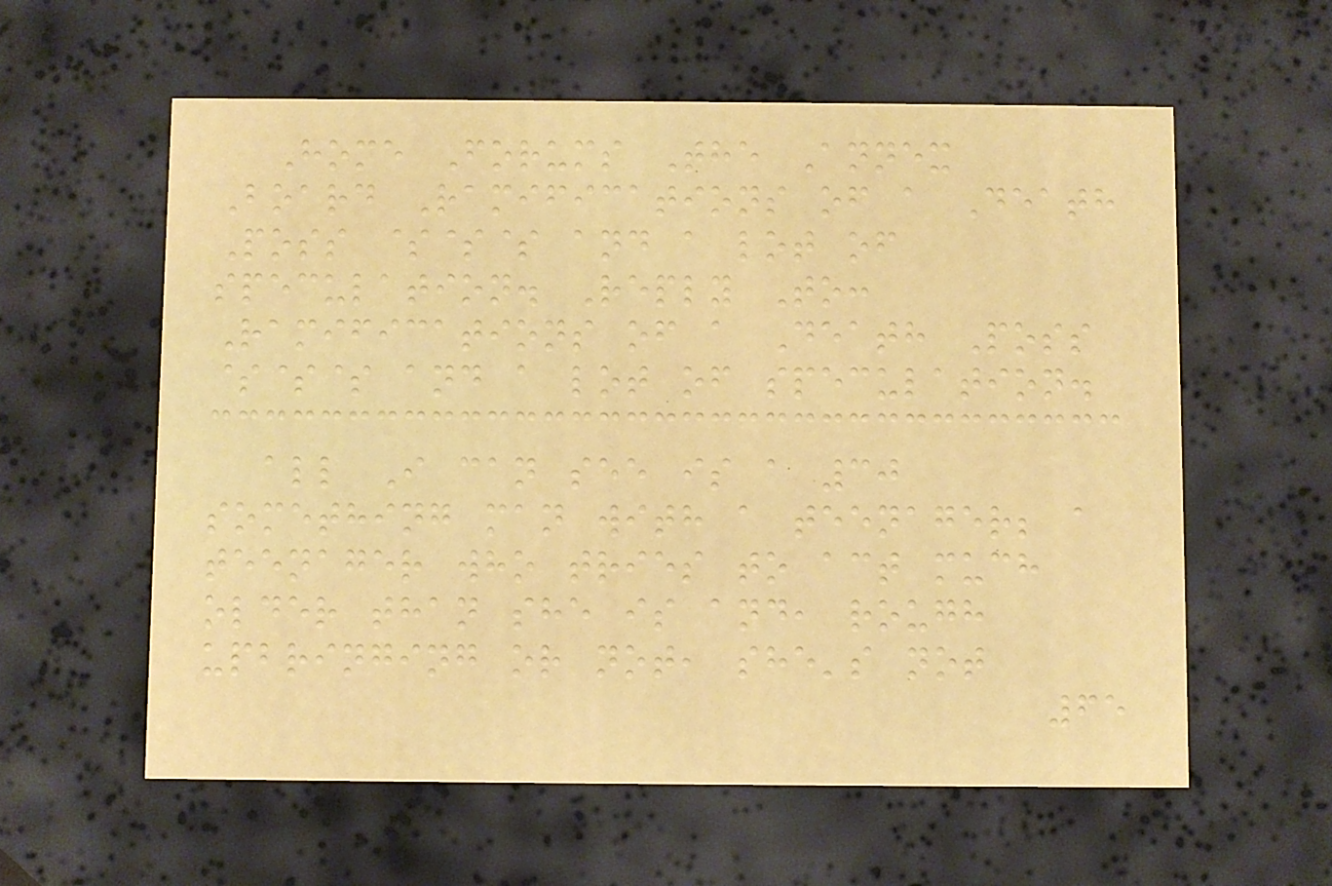Home Forums The Annex
Board Ramifications of a Death
Poss $$$ and a lot of
speculation. Reply To:
Ramifications of a Death Poss
$$$ and a lot of speculation.
all I can see is a 30
something man with a teenager; a
teenager who tries to act much
older than she is and, rough
upbringing or not, she's not
65
